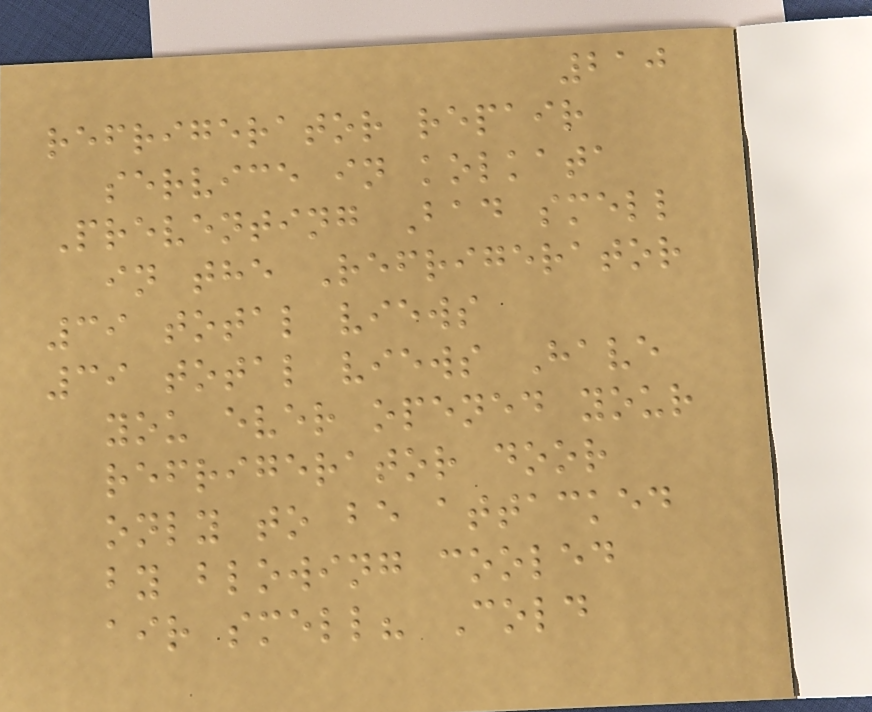210
refrigerator repair
service in kolkata
Preventing Bad smell
in the Refrigerator
39 total views
39 total views Have
you ever opened your
refrigerator door
only to be attacked
by blowing cooled
air smell? Cold
